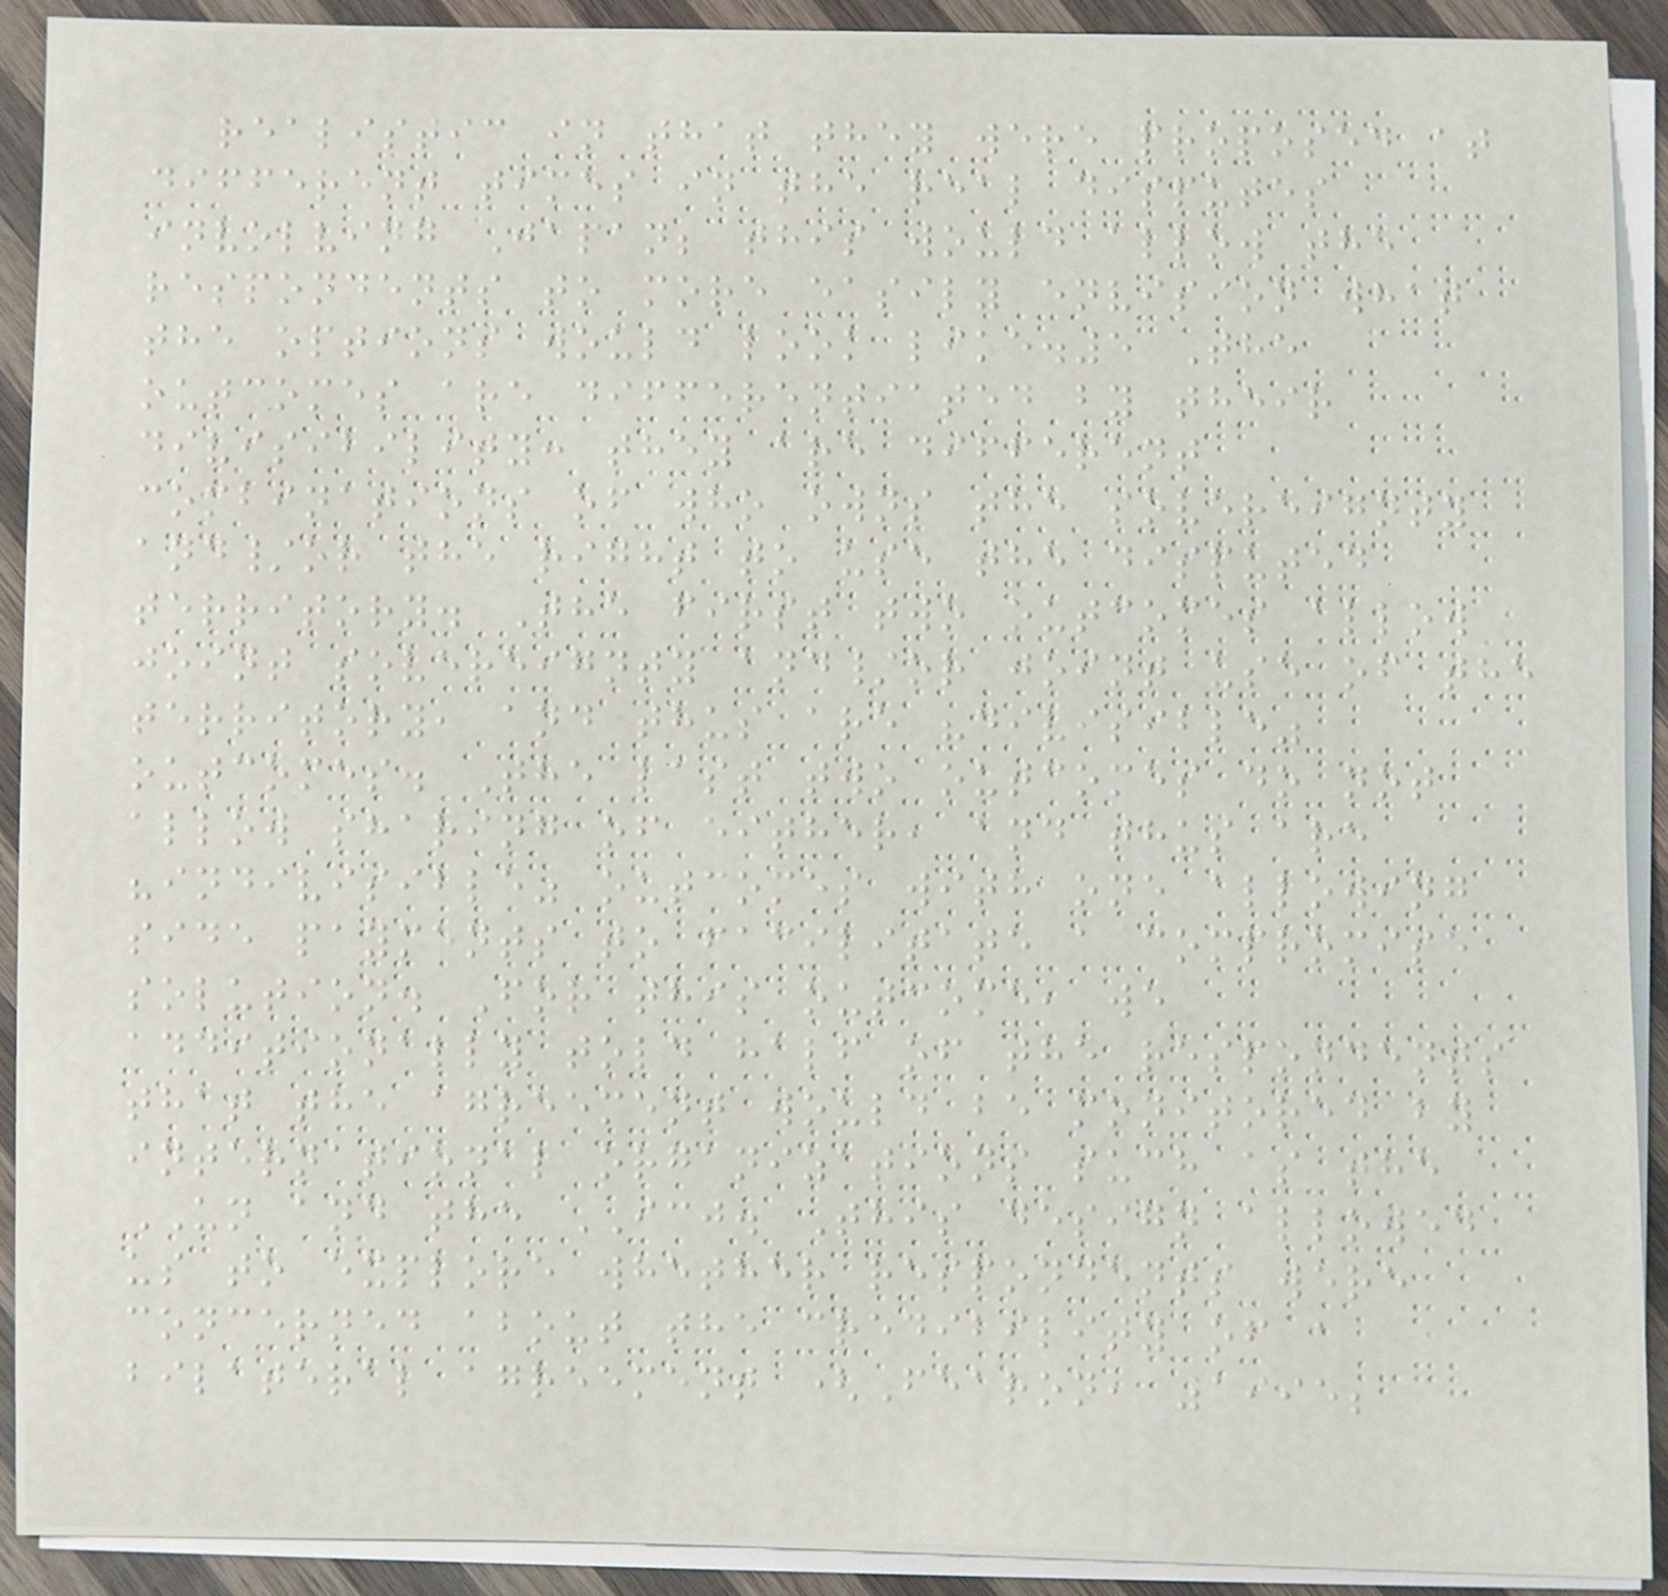realistic in that they were proposed at
different times in the real disputes
involving Japan; this would allow the
respondents to more easily envision what
the options would look like.5 The
outcomes are differentiated by their
divisibility: they are different
combinations of who owns the sovereignty
and/or the right to use the disputed
territory. The first two outcomes allow
joint sovereignty and/or joint use of the
territory, and thus are "divisible"
outcomes. The last two outcomes do not
allow sharing of either, and thus are
"indivisible" outcomes with one allowing
side payments to facilitate a compromise
solution. For this outcome, we
additionally told half of the respondents
that the agreement would be monitored by
international organizations such as the
UN and the ICJ. This design allowed
us to explore whether respondents were
concerned about the credibility of a
bilateral agreement (Fearon, 1995;
